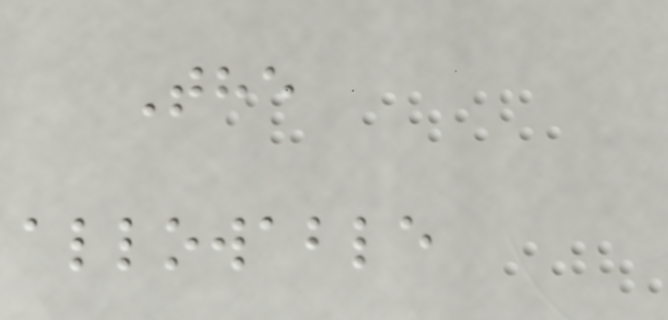The
allowable
